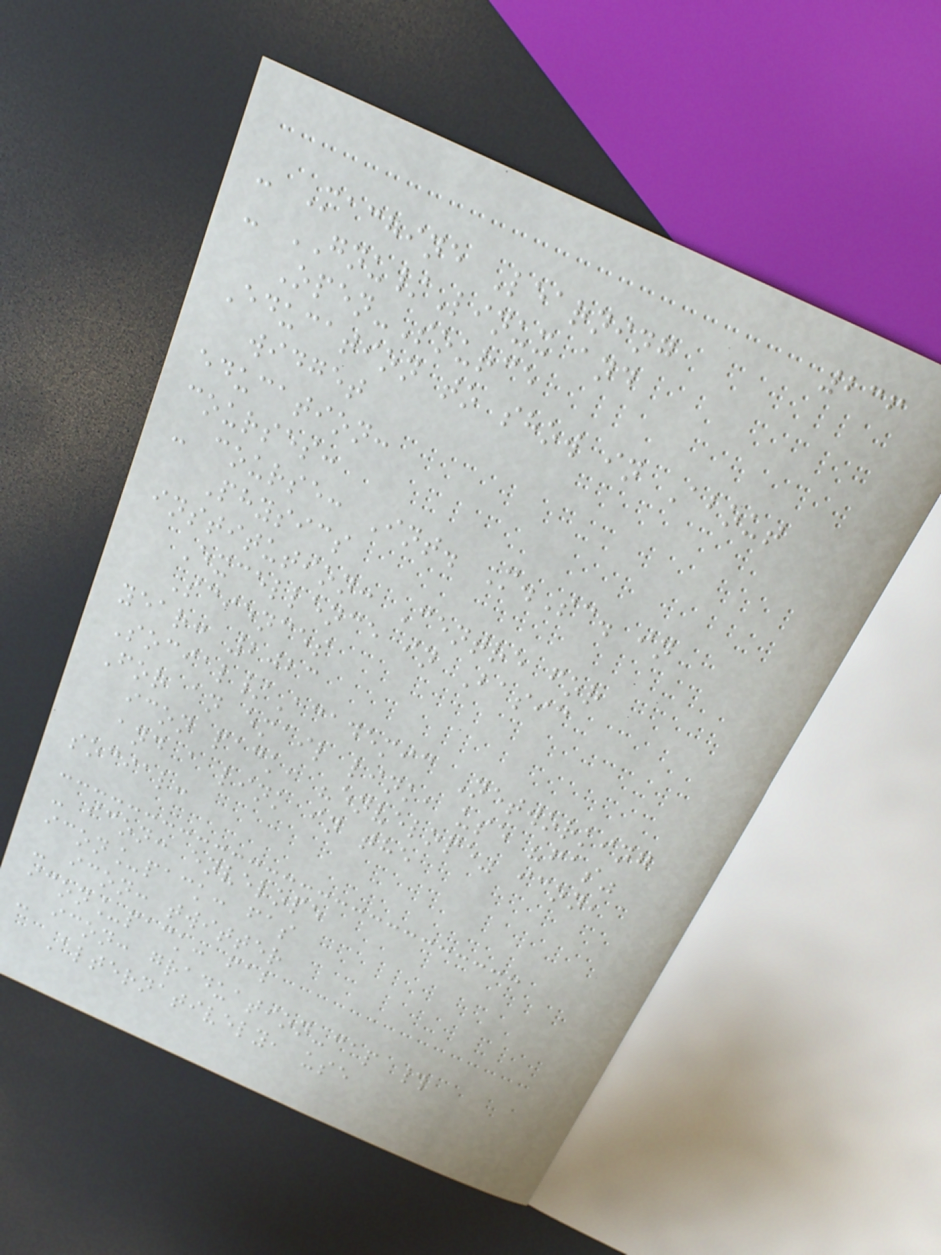236
- Machine Learning
- GNU/Linux and
Open-Source
Education to show in About
widget
education:
courses:
- course: Int. M.Sc. in
Physics
institution: Centre for
Excellence in Basic
Sciences
year: 2023
Social/Academic Networking
For an email link, use "fas"
icon pack, "envelope" icon,
and a link in the
social:
- icon: envelope
icon_pack: fas
- icon: twitter
icon_pack: fab
- icon: graduation-cap #
Alternatively, use
